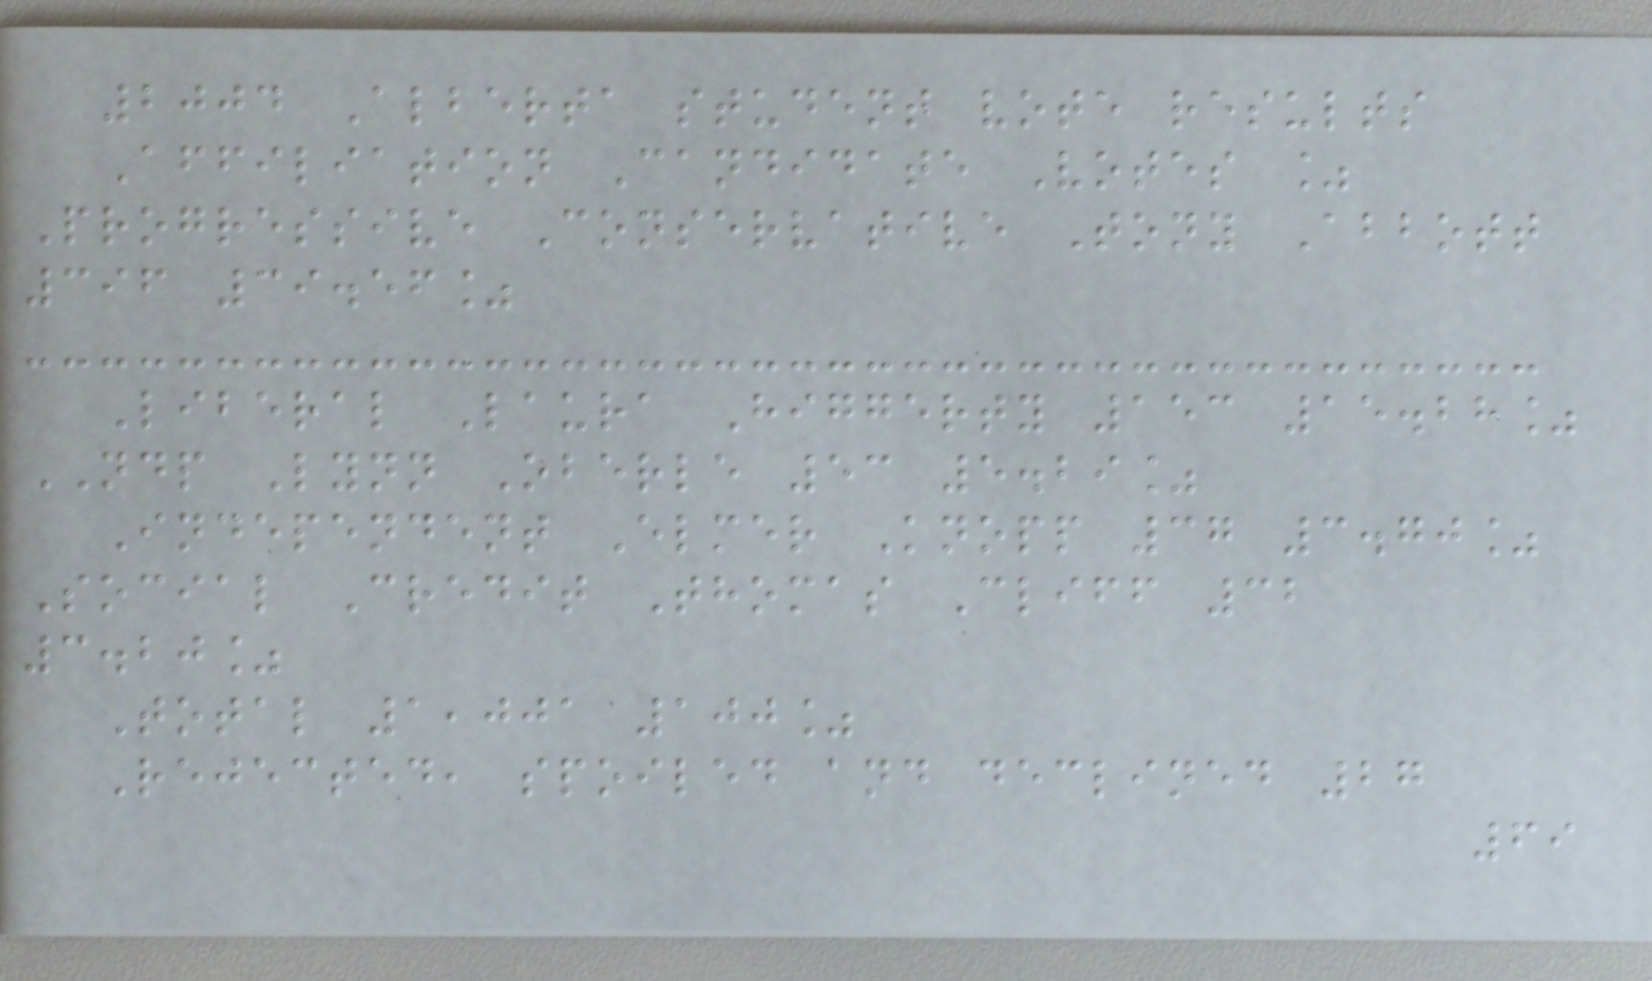2004 Alberta student vote results
Affiliation Candidate Votes %
Progressive Conservative Tony Abbott
396 39.56%
Liberal Laura Higgerty 153 15.28%
NDP Lynn Oberle 53 5.29%
Independent Elmer Knopp 37 3.70%
Social Credit Thomas Cliff 32
3.20%
Total 1,001 100%
Rejected, spoiled and declined 27
69
